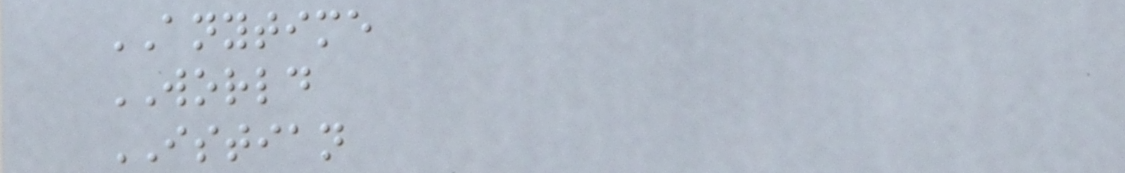ANYTIME
WORLD
ISTIAN
